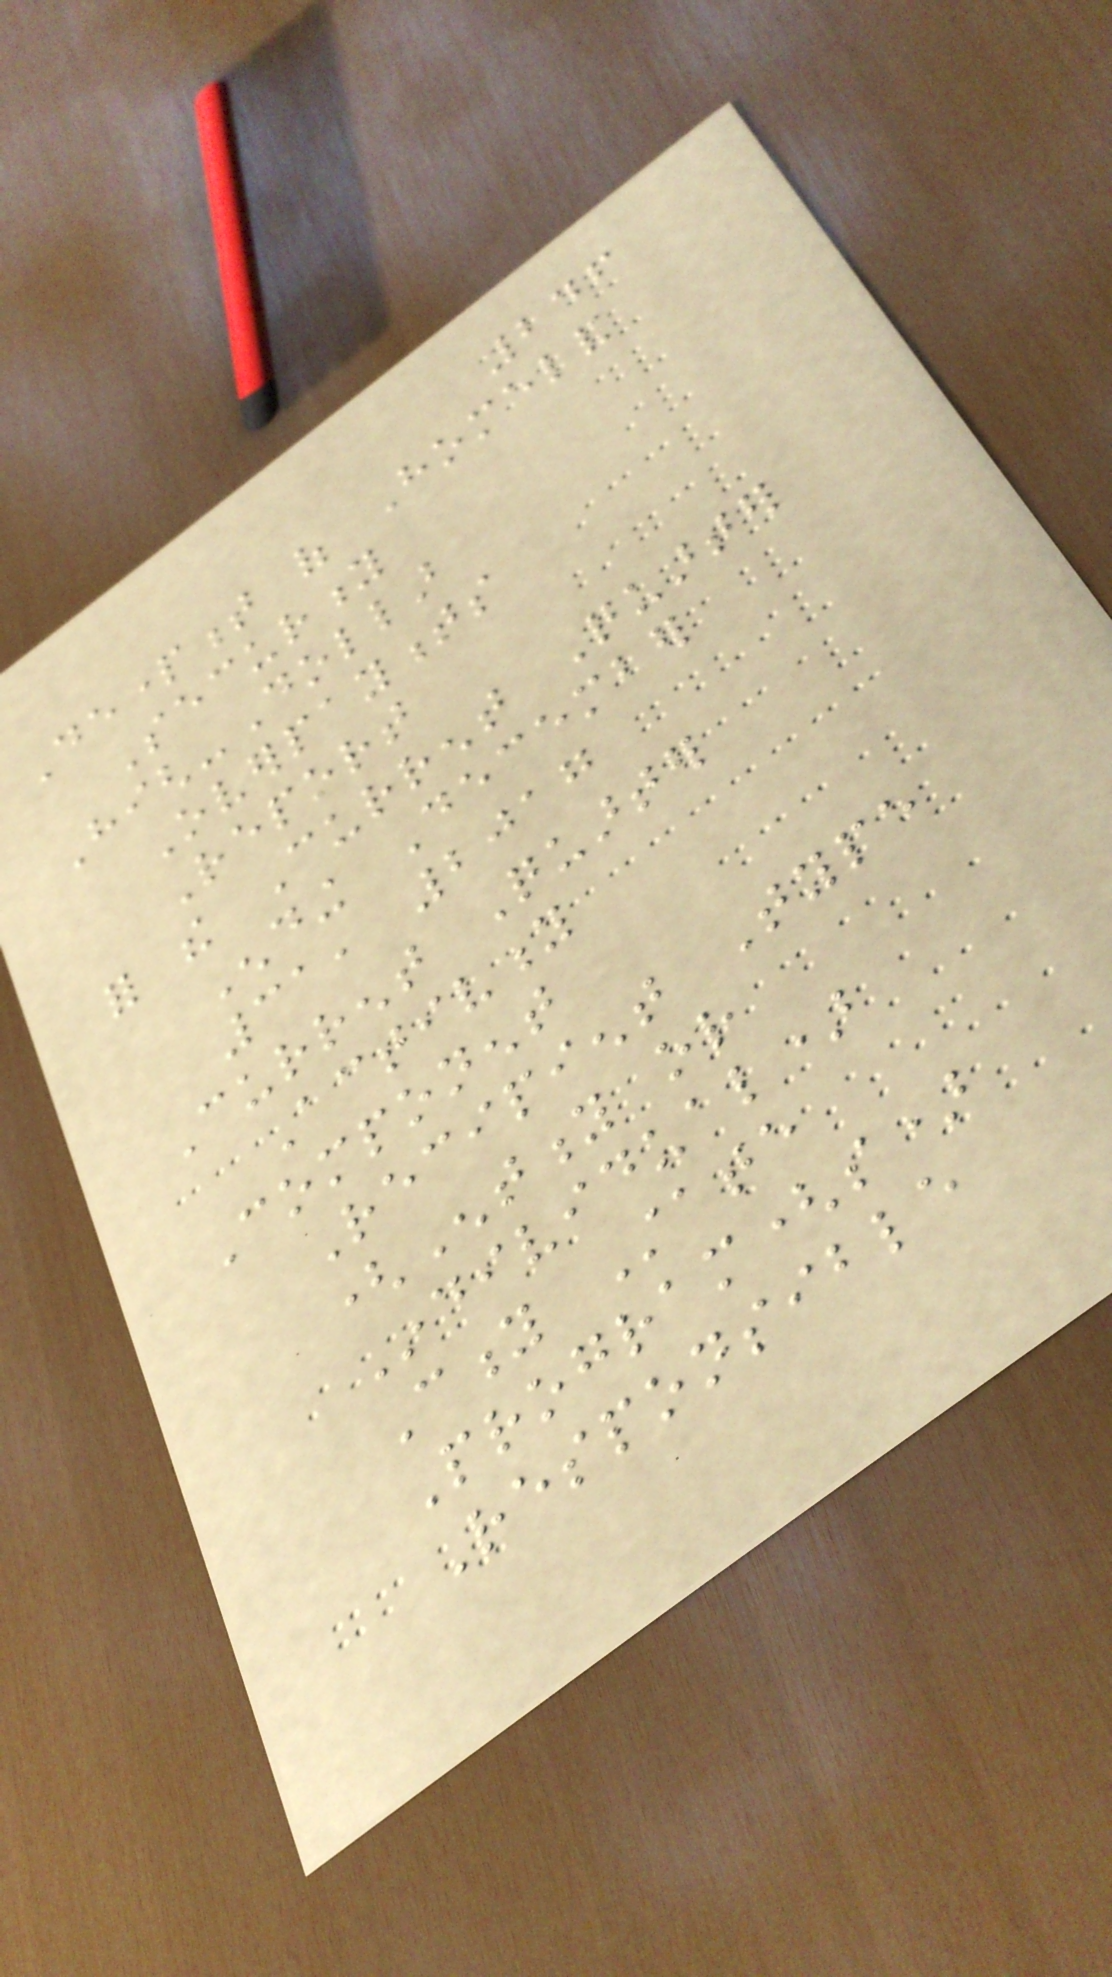246
Department of Homeland
Security
High-Dollar
Overpayments
Report
for the Current Quarter
Ending December
31, 2017
Current Quarter
Activity
Component
Recipient Type
(Entity or
Individual)
City State
Program(s)
Responsible
